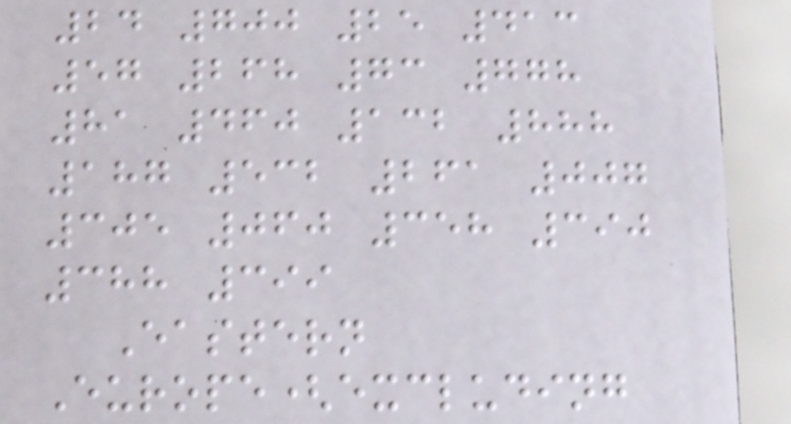24 700 25 413
57 268 73 778
81 460 132 888
187 532 261 007
305 060 358 390
388 399
Eastern
Europe(excluding
